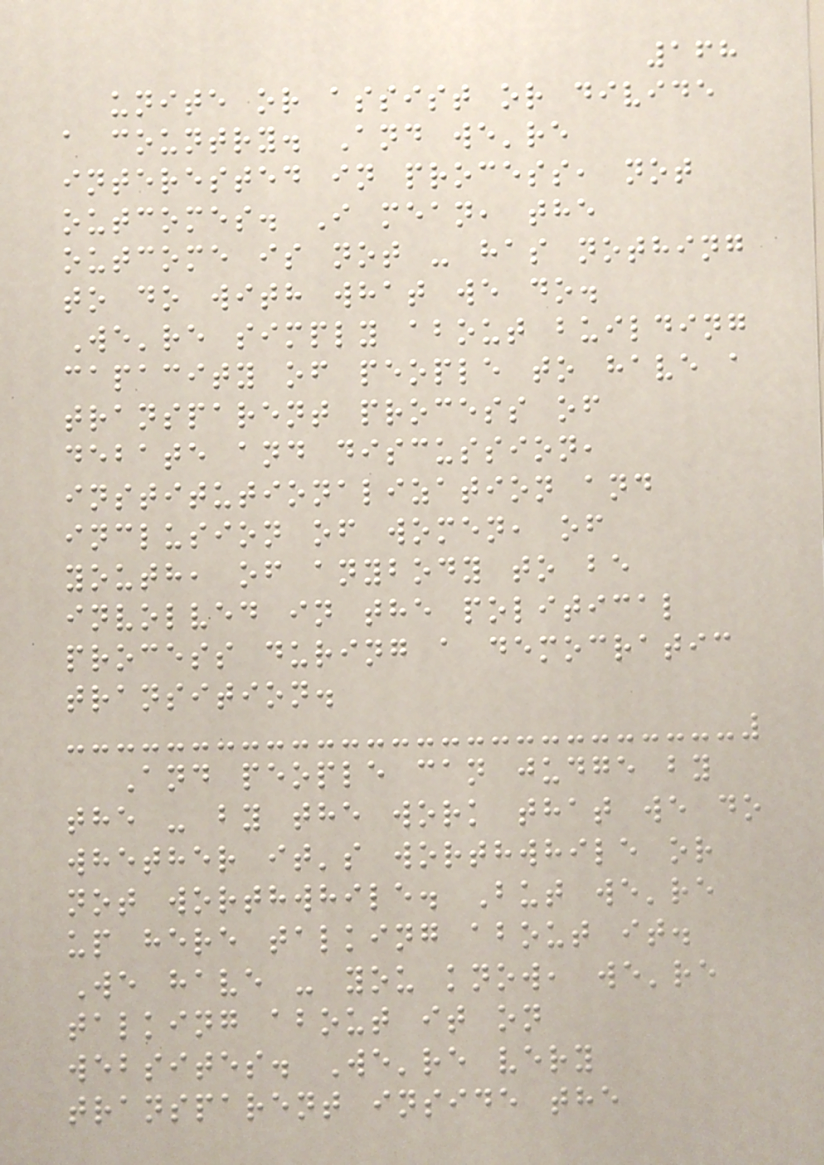168
unite or assist or divide
a country. And we're
interested in process, not
outcomes. I mean, the
outcome is not - has nothing
to do with what we do.
We're simply about building
capacity of people to have a
transparent process of
debate and discussion,
institutionalization and
inclusion of women, of
youth, of anybody to be
involved in the political
process during a democratic
transition.
And people can judge by
the - by the work that we do
whether it's worthwhile or
not worthwhile. But we're
up here talking about it.
We have - you know, we're
talking about it on
websites. We're very
transparent inside the
